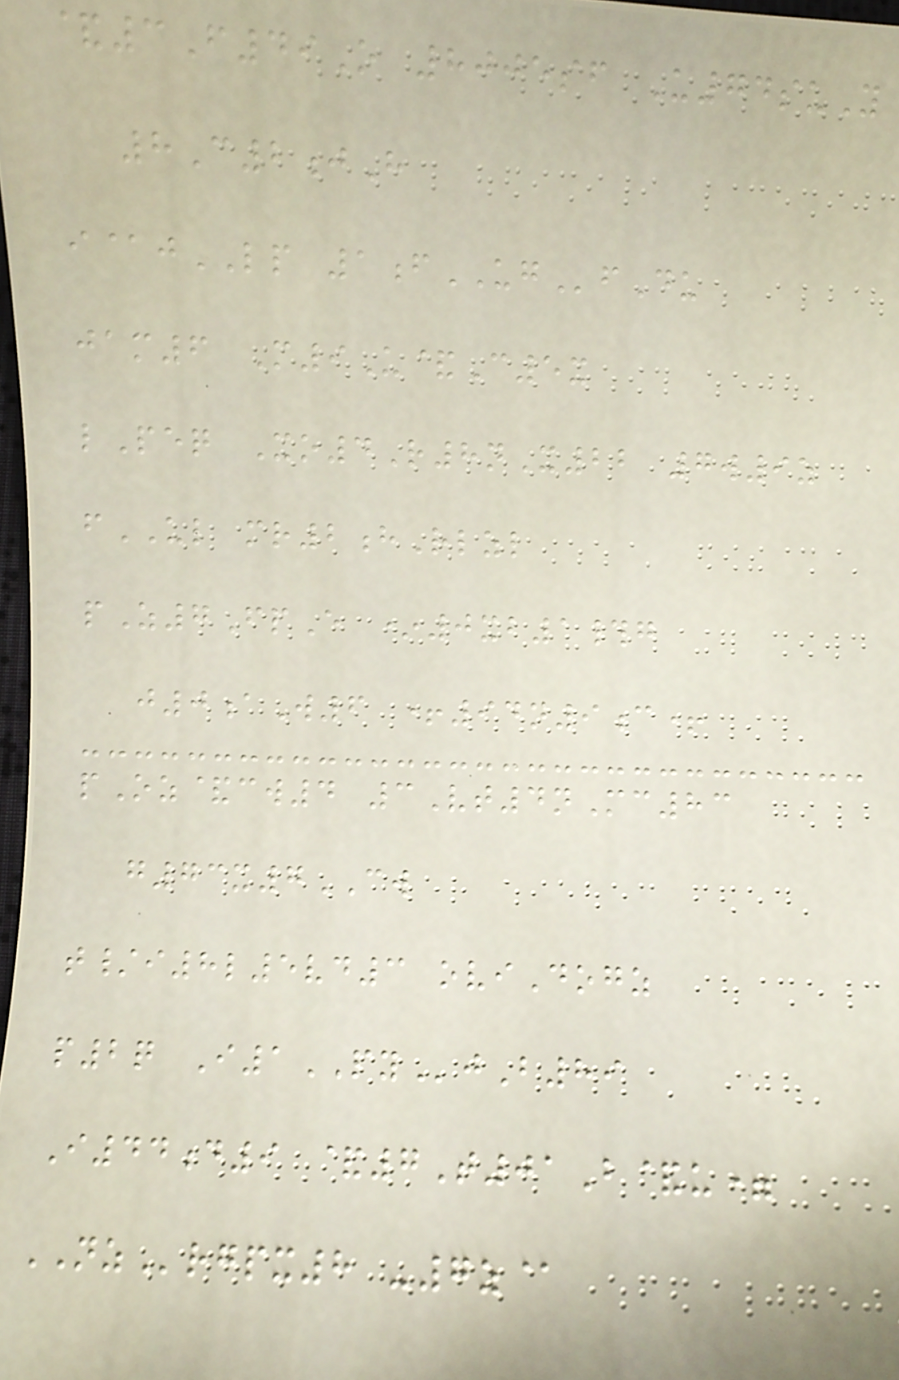&3F49O 8005sf U74suY
8C2jH
i@jLP 1fUGfDu
jam6 M9U&C5x
lPeq Xo4R8nX22 7w9z
fUL mr2hRlzl
pZ7FpE *0xb1#g
j0aW6 +94n9c+
pOz&cw4 3Vt4nMc83
g73x7CW
t/i8l5vd3 oviDogz
p2q I1PYjB89
I44d9 &7T01B&u=
NZrgpx8 -7z@
